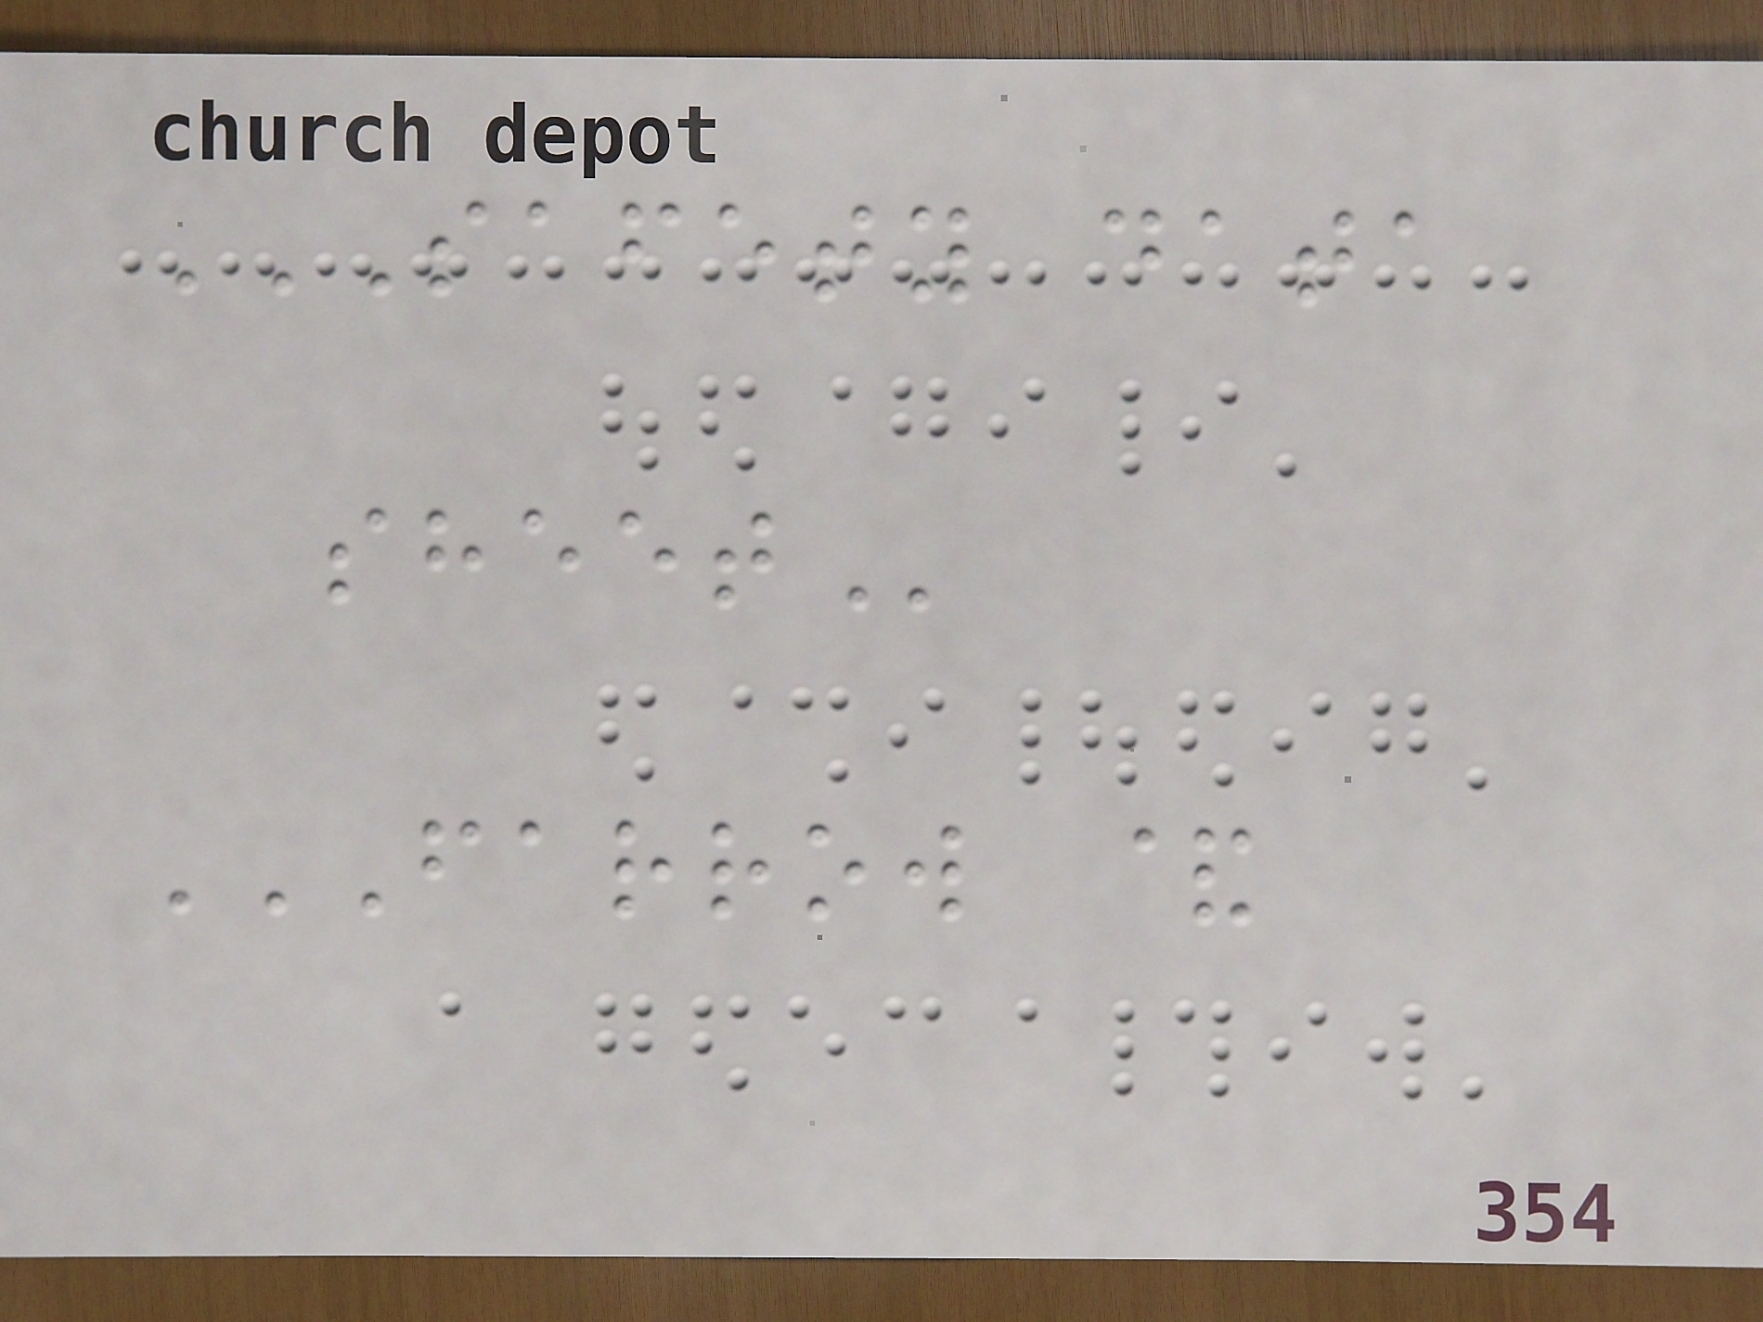SAFETY DATA
SHEET
FARROW &
